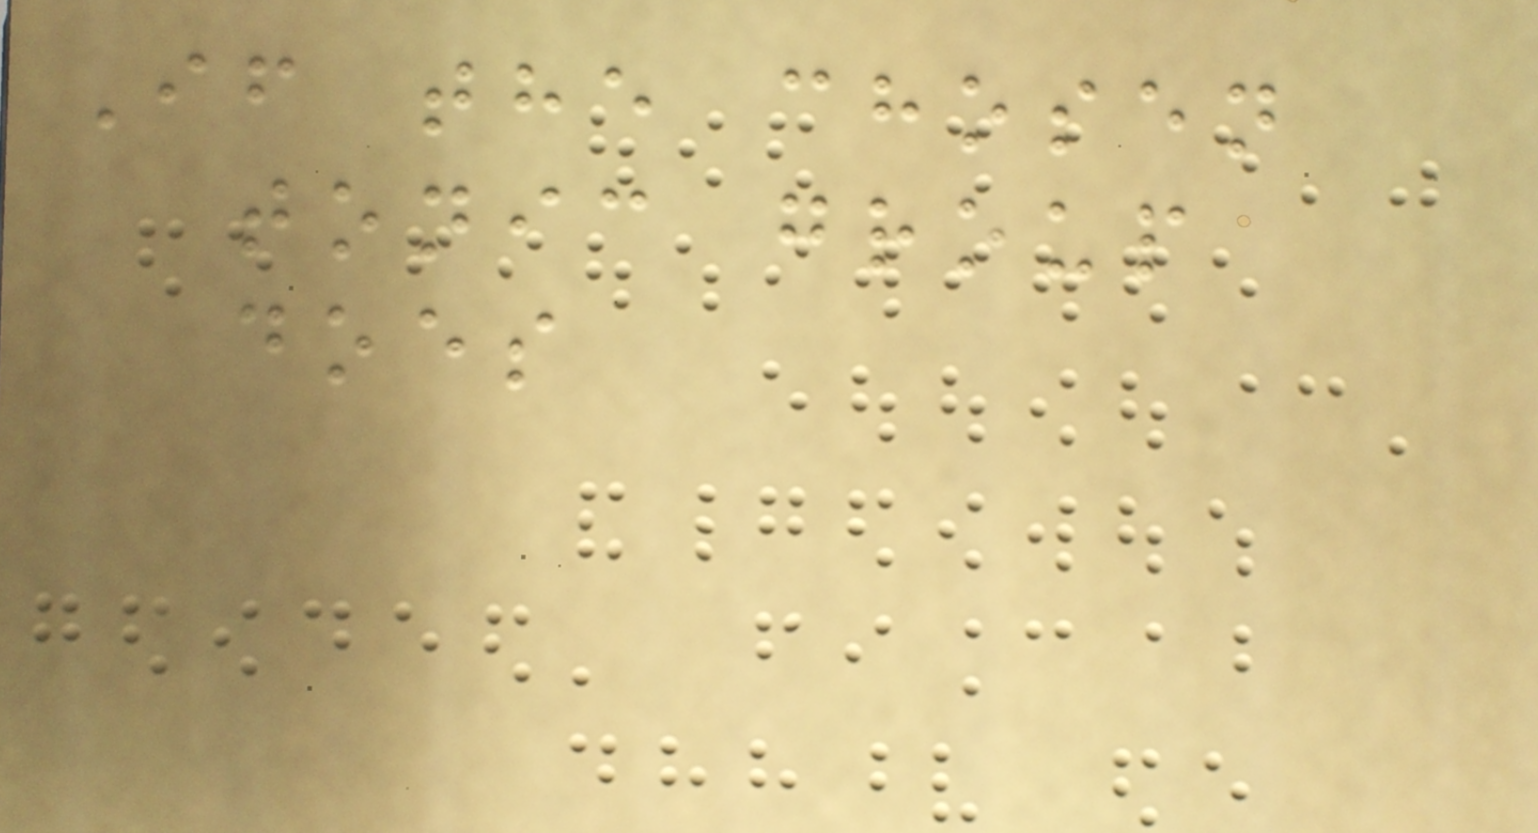If the chosen
tonic group
does
